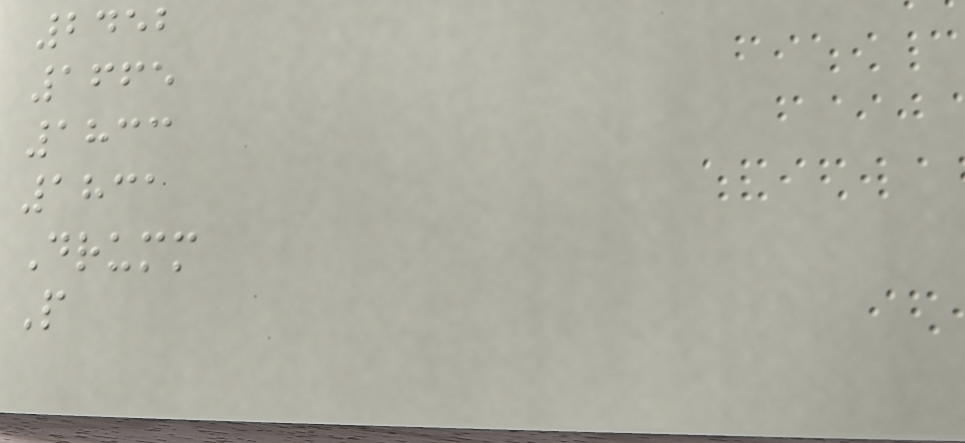2452
1665
1833
1831
Drumm
P
